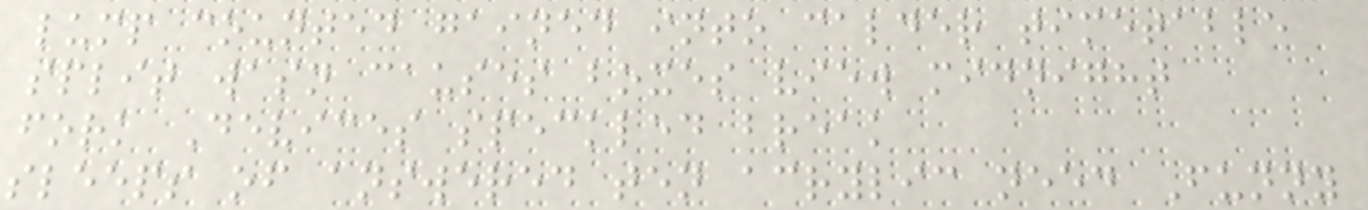lump counted gained into calder timetable
split wasn causes boxes view midnight
fork Devices speckled break
sleeps of answered ten acrylic need Funny
